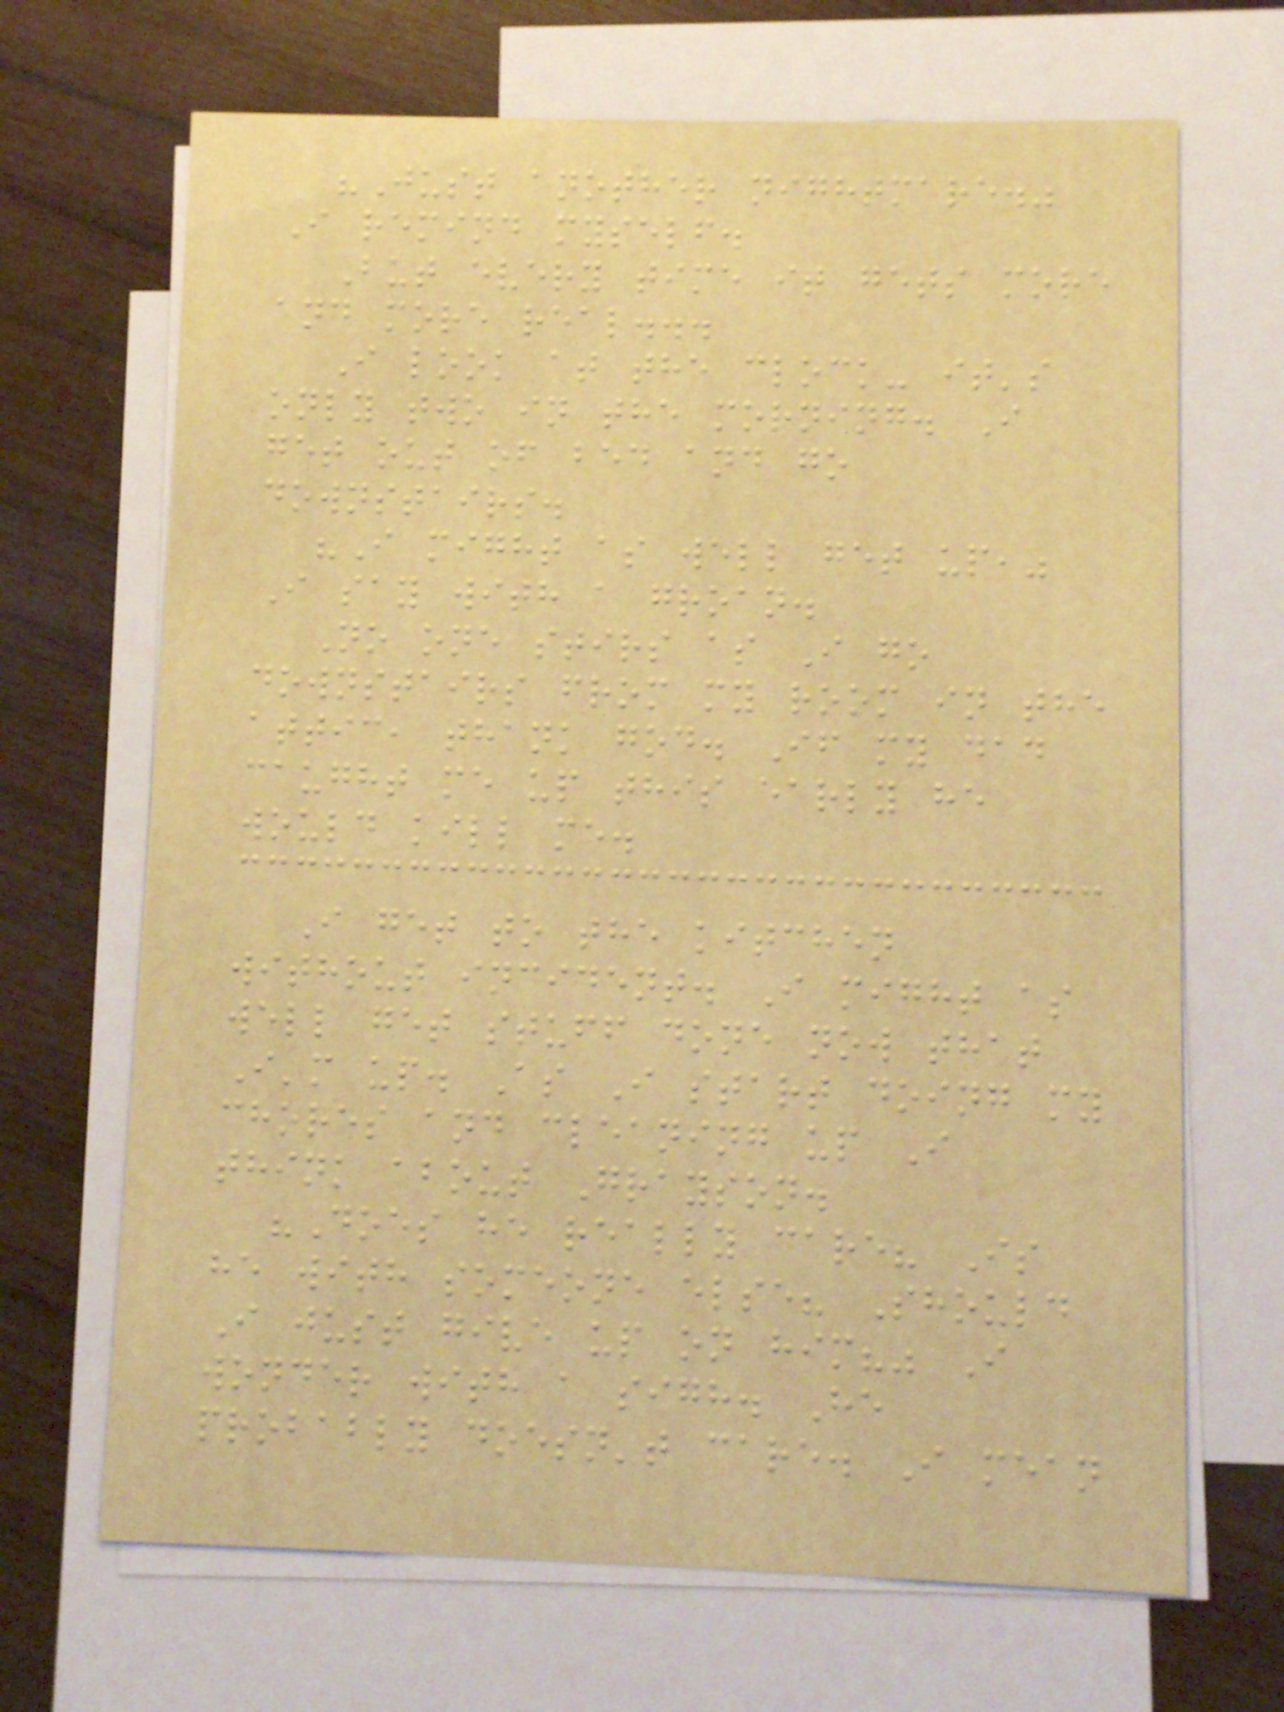"Just another nightmare."
I remind myself.
But every time it gets more
and more real...
I look at the clock- it's
only two in the morning. I
get out of bed and go
downstairs.
"I might as well get up,"
I say with a groan.
No one stirs as I go
downstairs from my room in the
attic, thank god. If my dad
caught me up this early he
would kill me.
I get to the kitchen
without incident. I might as
well get stuff done now that
I'm up. As I start doing my
chores and cleaning up I
think about Grayson.
"Does he really care? Is
he with someone else? Should
I just give up on him?" I
wonder with a sigh. He
probably doesn't care. I mean
